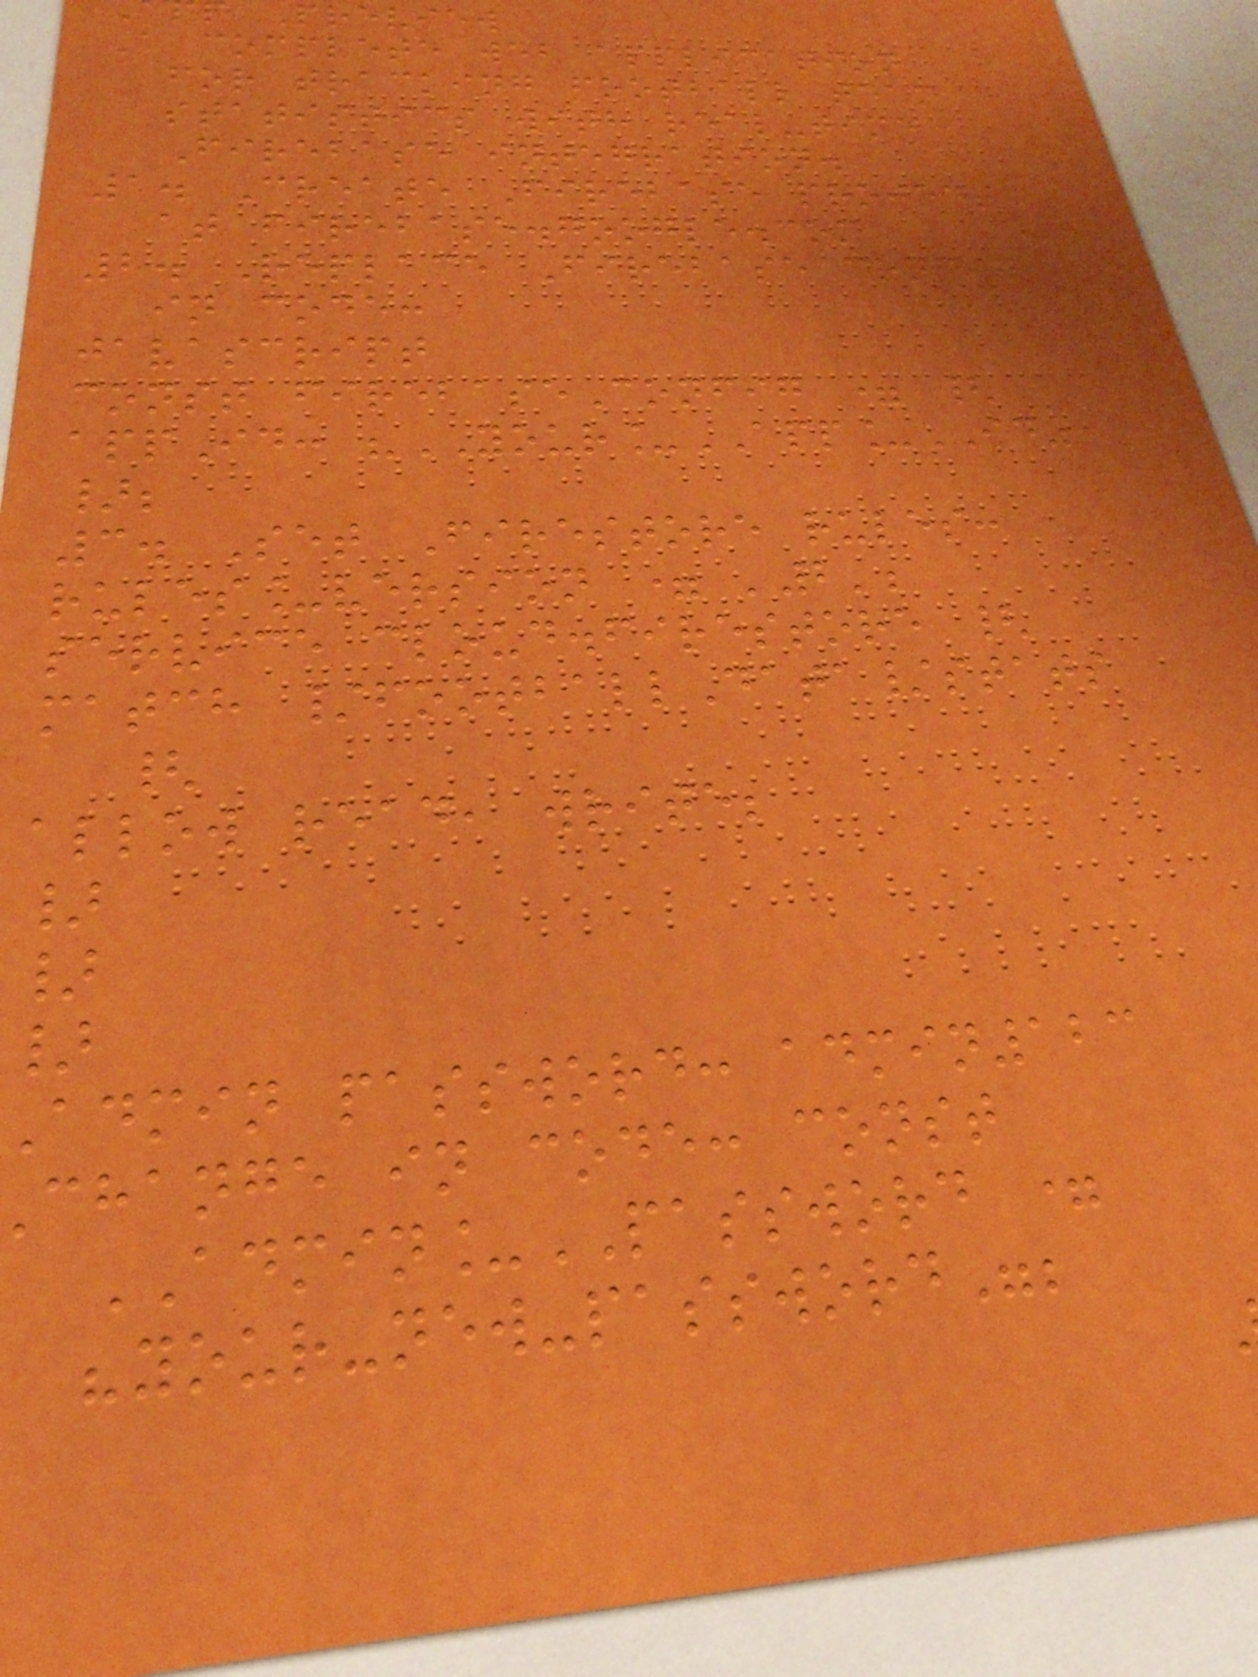Preview
A complete web application
for tracking football team
statistics with real-time
Firebase integration.
1. Create Firebase project
at firebase.google.com
2. Replace Firebase config
in code:
javascript
const firebaseConfig = {
appId: "YOUR_APP_ID"
};
3. Set Firestore rules:
rules_version = '2';
service cloud.firestore {
match /footballData/stats
{
allow read, write;
}
}
}
admin password: admin123
change in code: const
ADMIN_PASSWORD =
"your-new-password";
